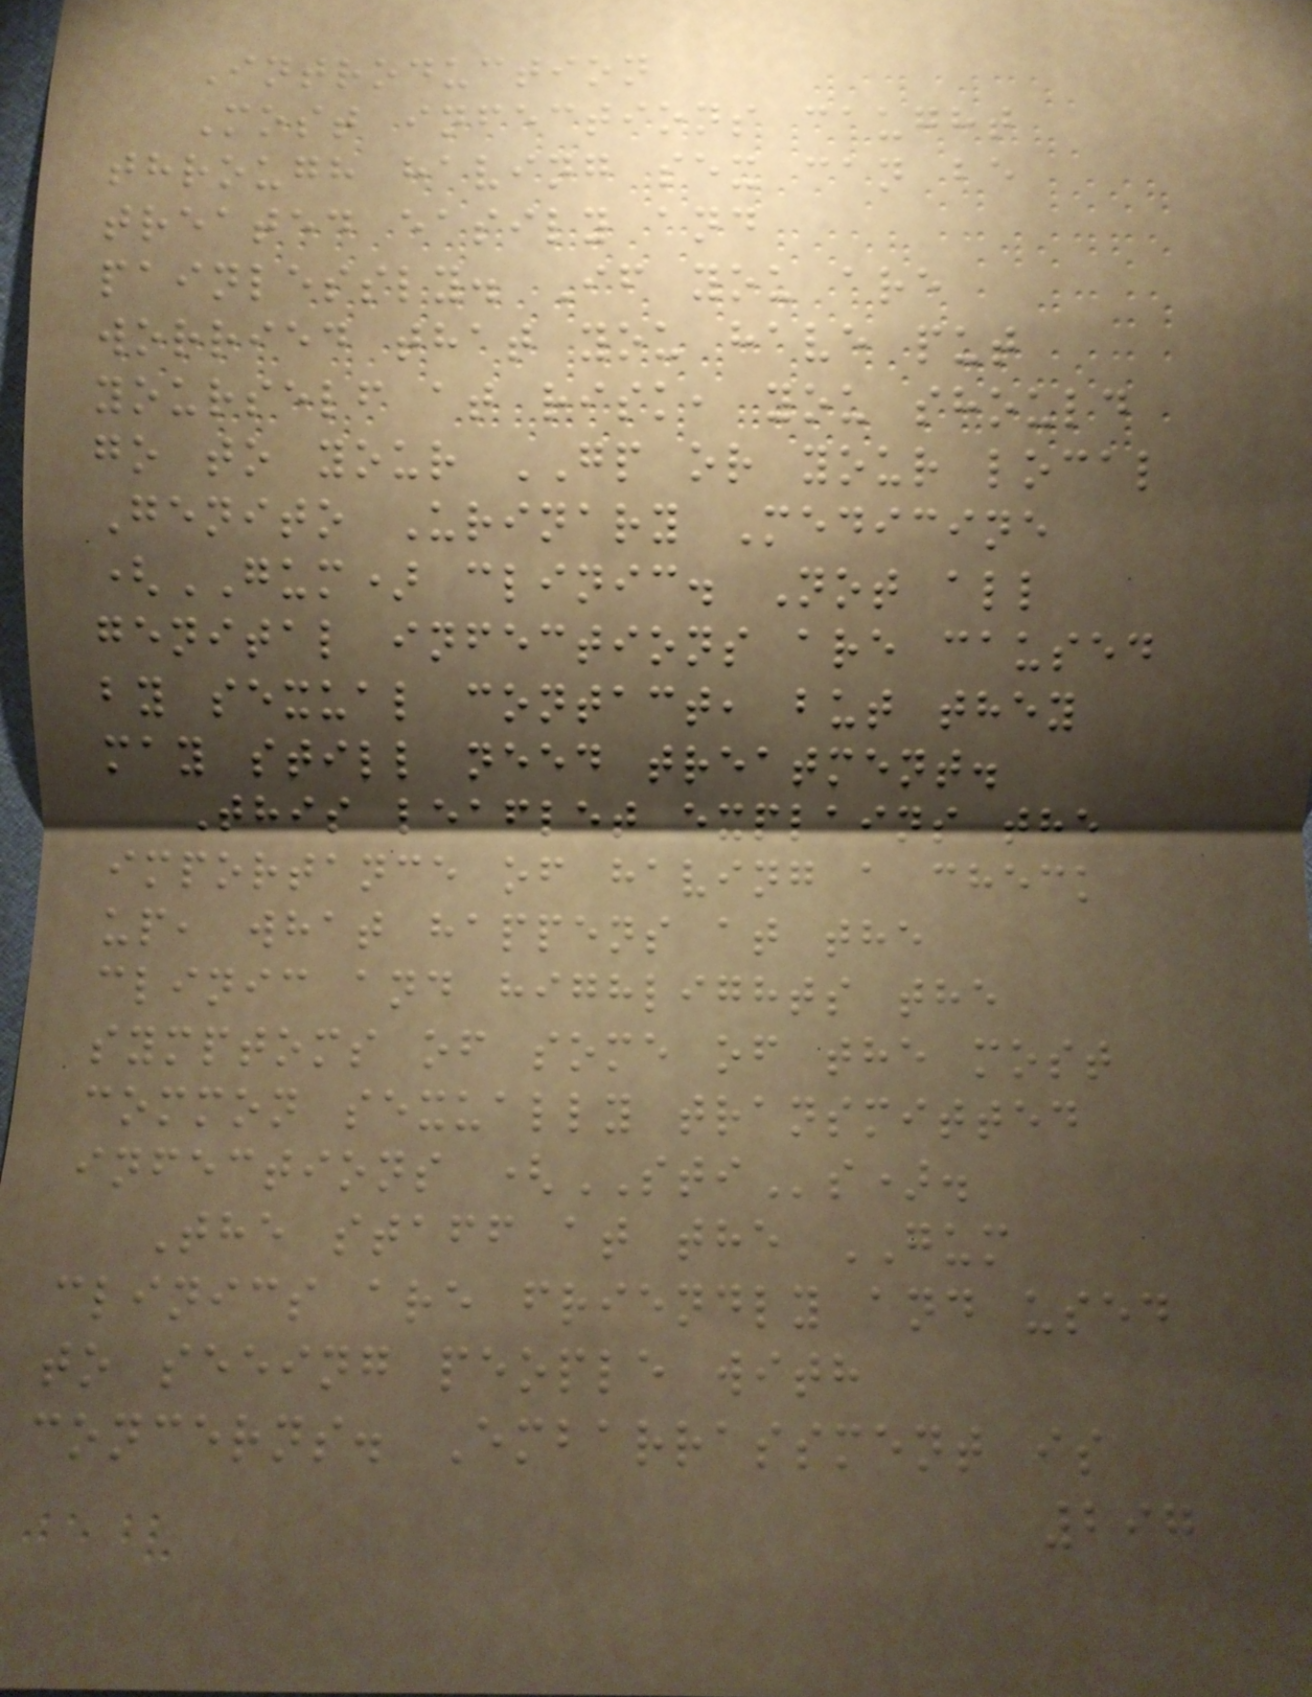Introduction
Most infections caught
through having sex can be
treated easily and
painlessly. If you are
worried that you have put
yourself at risk, you should
go to your GP or your local
Genito Urinary Medicine
(GUM) clinic. Not all
genital infections are caused
by sexual contact, but they
may still need treatment.
This leaflet explains the
importance of having a check
up, what happens at the
clinic and highlights the
symptoms of some of the most
common sexually transmitted
infections (STIs).
The staff at the GUM
clinics are friendly and used
to seeing people with
concerns. Embarrassment is
297
